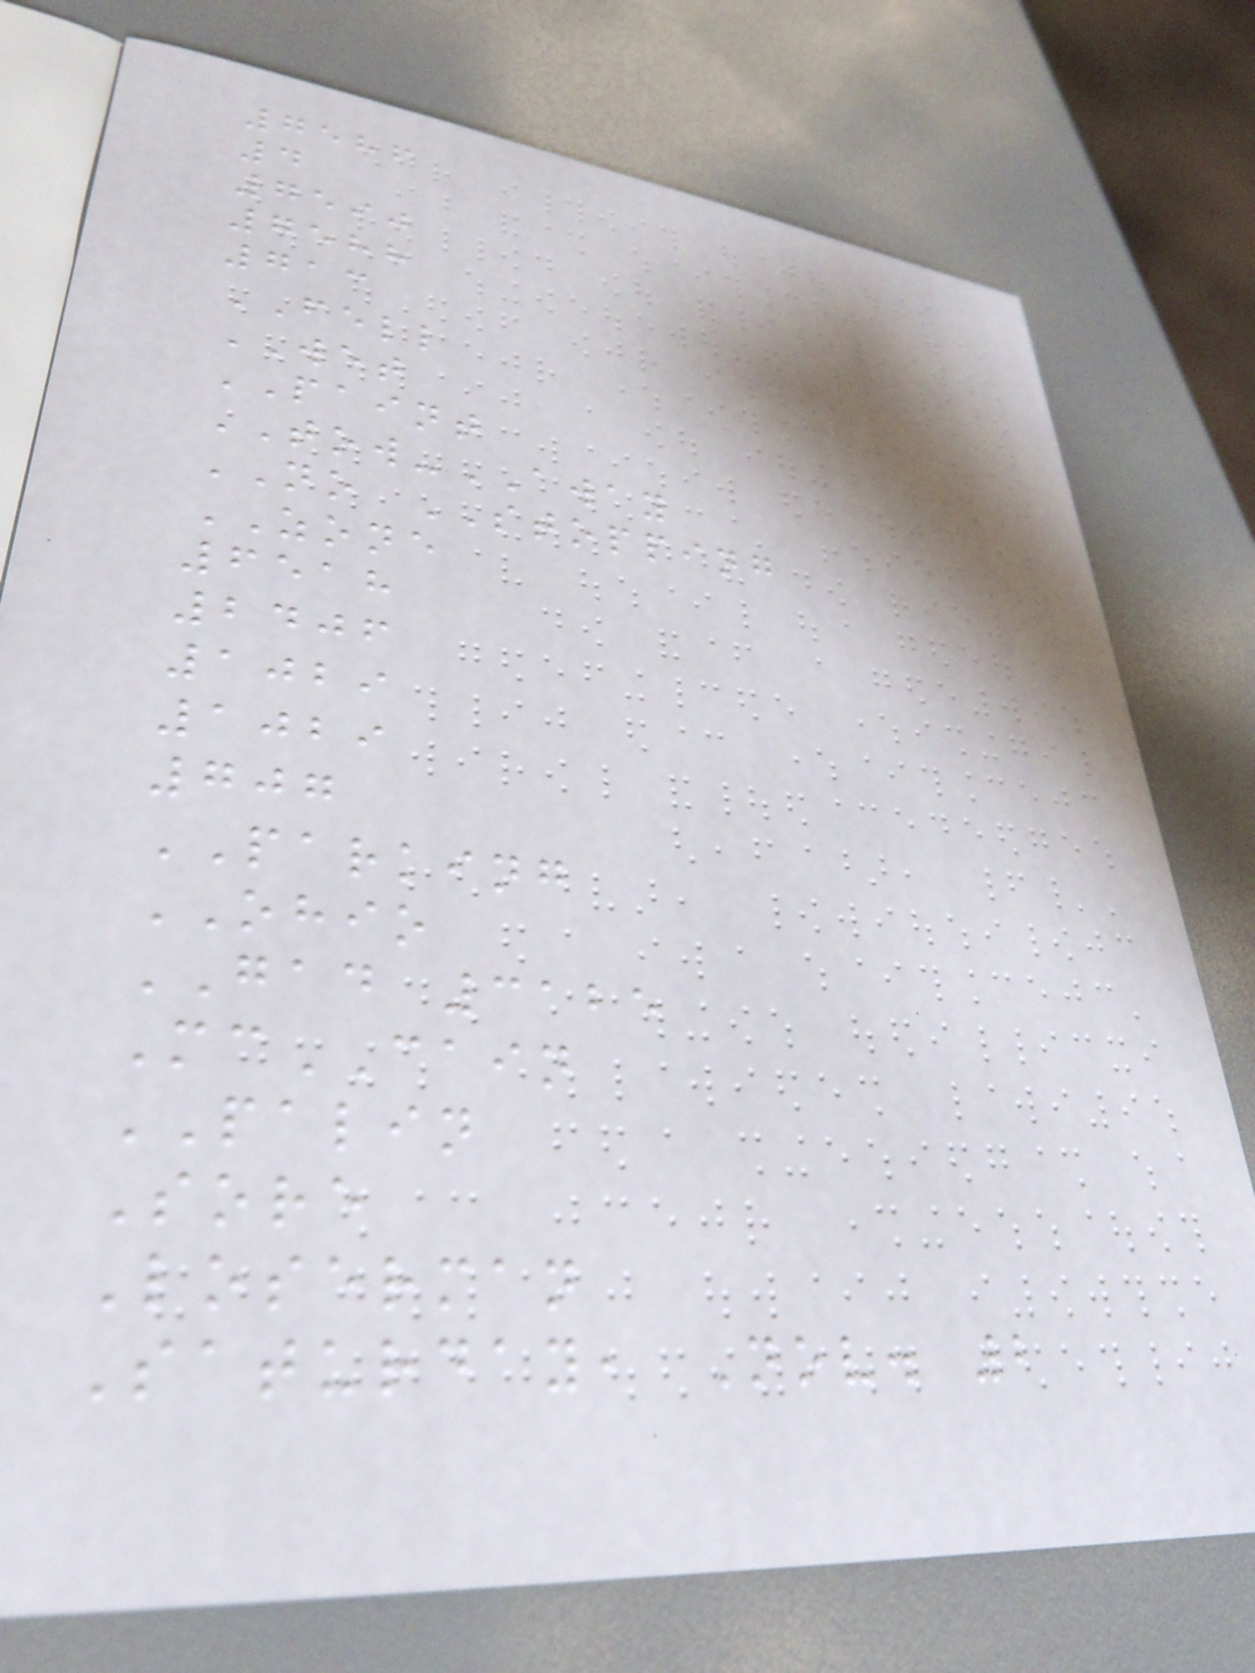7586
4
7590
7588
713
FELL
WET
PAINT
TOW-AWAY
NO STOPPING
ZONE
6518
2406
1029
1029
707
PARKING
OHIO
GAD 3125
McCAIN
PALIN
Sore
Loserman
Saturday, Nov. 2
